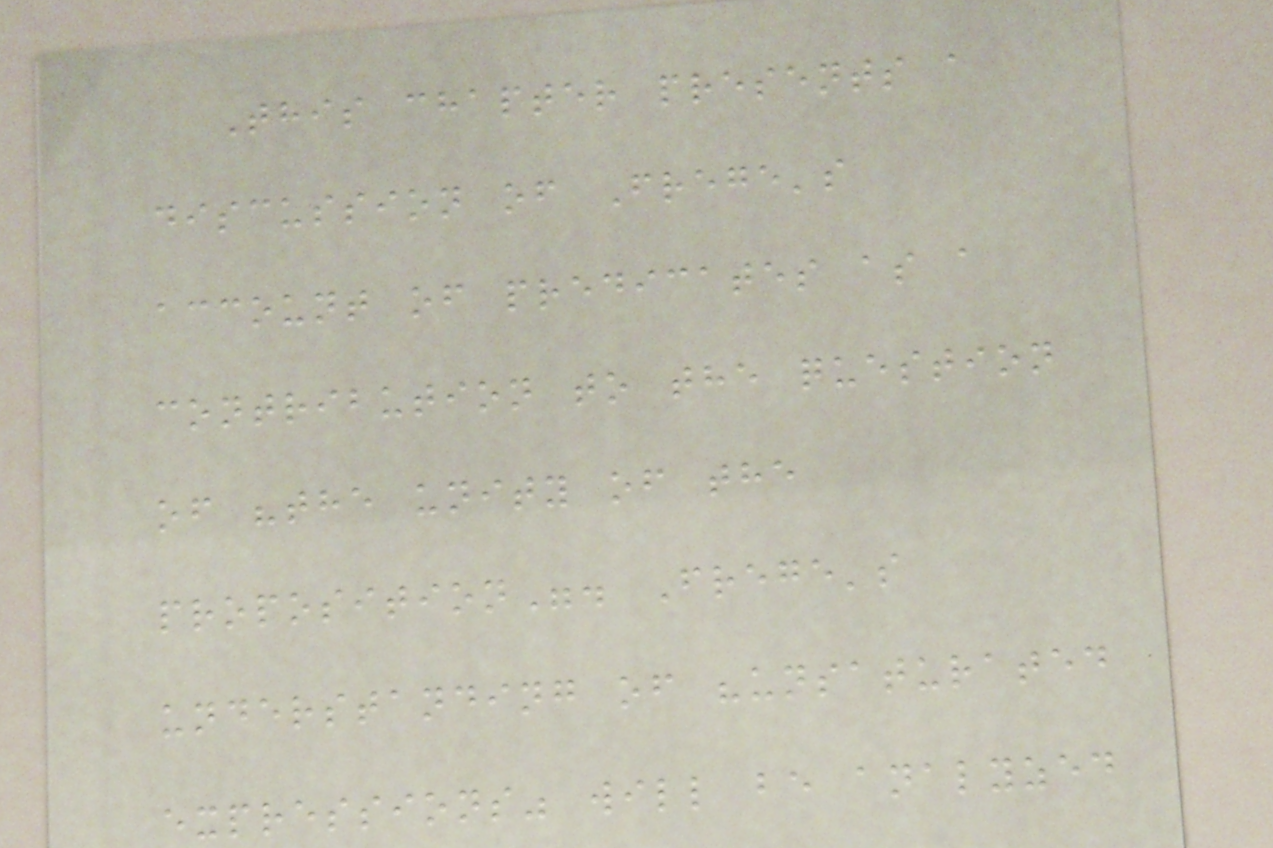This chapter presents a
discussion of Frege's
account of predicates as a
contribution to the question
of "the unity of the
proposition". Frege's
understanding of "unsaturated
expressions" will be analyzed
